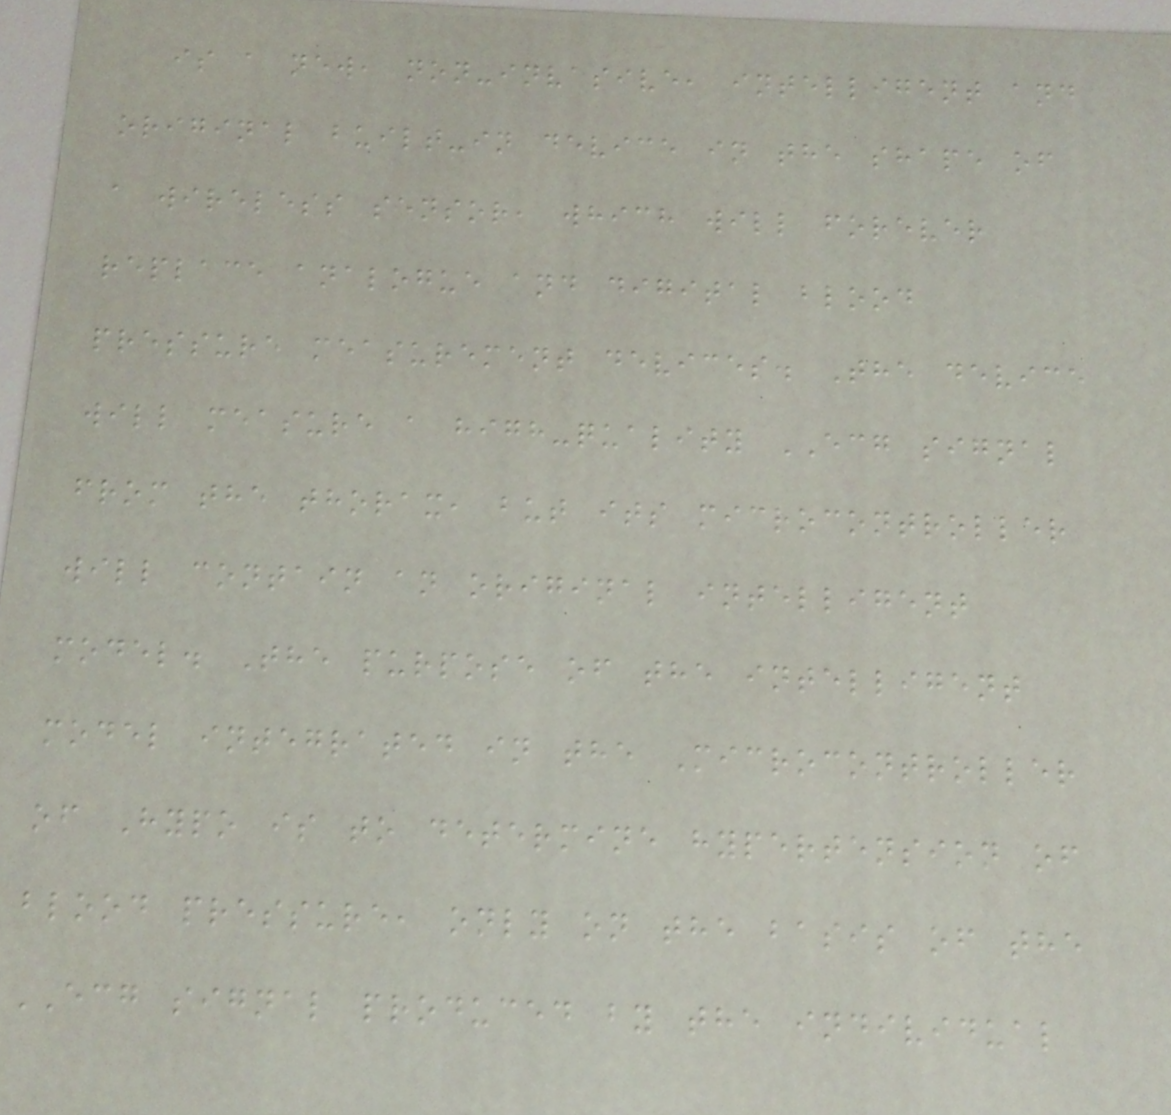is a new, non-invasive, intelligent and
original built-in device in the shape of
a wireless sensor, which will forever
replace analogue and digital blood
pressure measurement devices. The device
will measure a high-quality ECG signal
from the thorax, but its microcontroller
will contain an original intelligent
model. The purpose of the intelligent
model integrated in the Microcontroller
of Hypo is to determine hypertension of
blood pressure, only on the basis of the
ECG signal produced by the individual
